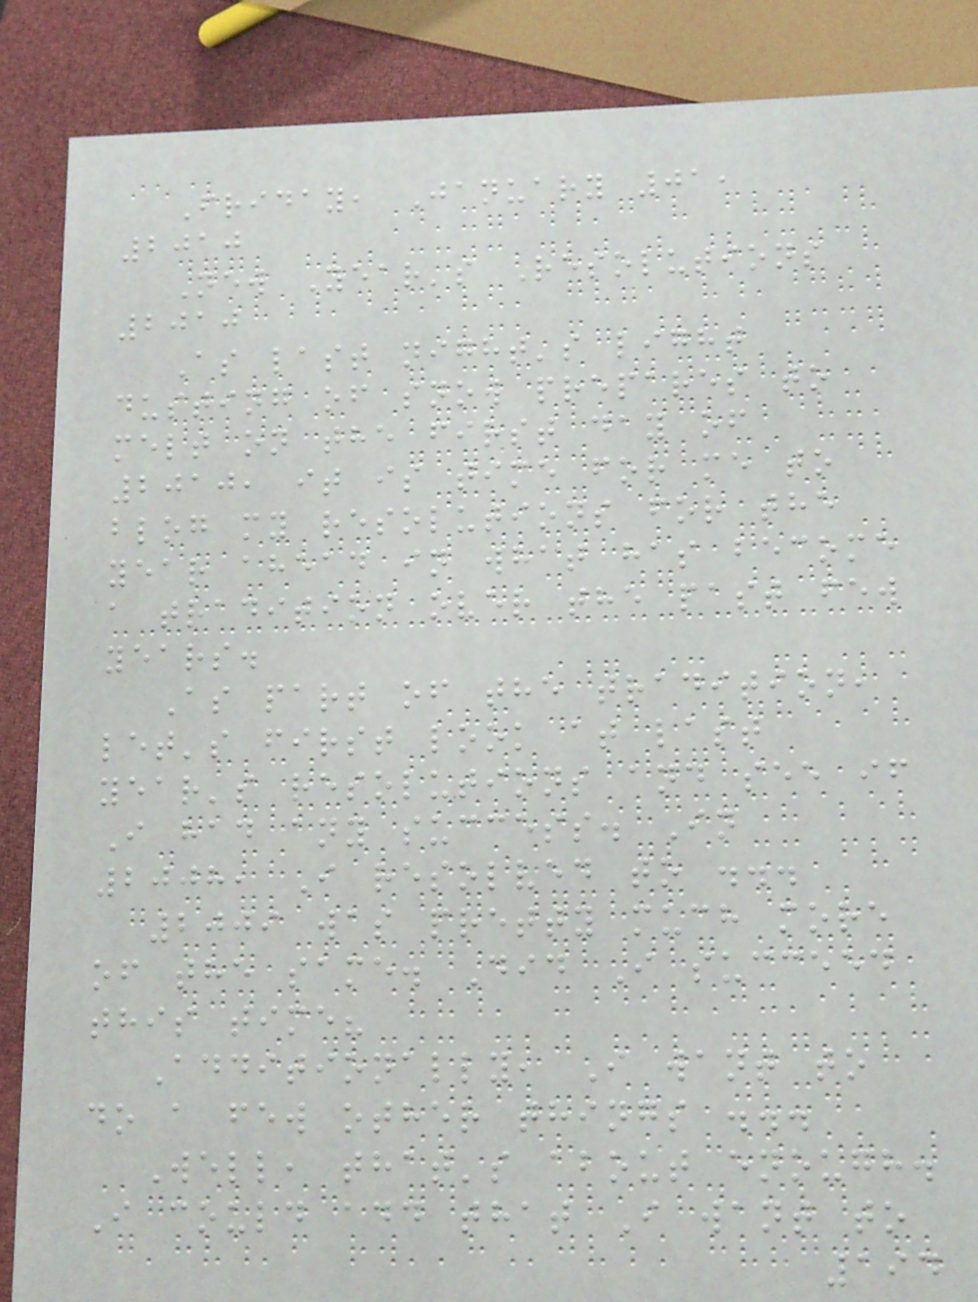Friday, January 01,
2010
New Year's Resolutions
2010
As last night's light
dusting of snow prepares to
melt on the first day of
2010, it is time for me to
blog my resolutions for the
year ahead in what has become
a tradition over the past few
years.
As part of the tradition,
let's first look at last
year's resolutions and see if
I had any success. In
2008, I resolved to ...
2009 was pretty much more
of the same. Did I succeed
this time?
Additionally, I want to
do a few other things ...
Well, that's about enough.
I could add that I want to
194
